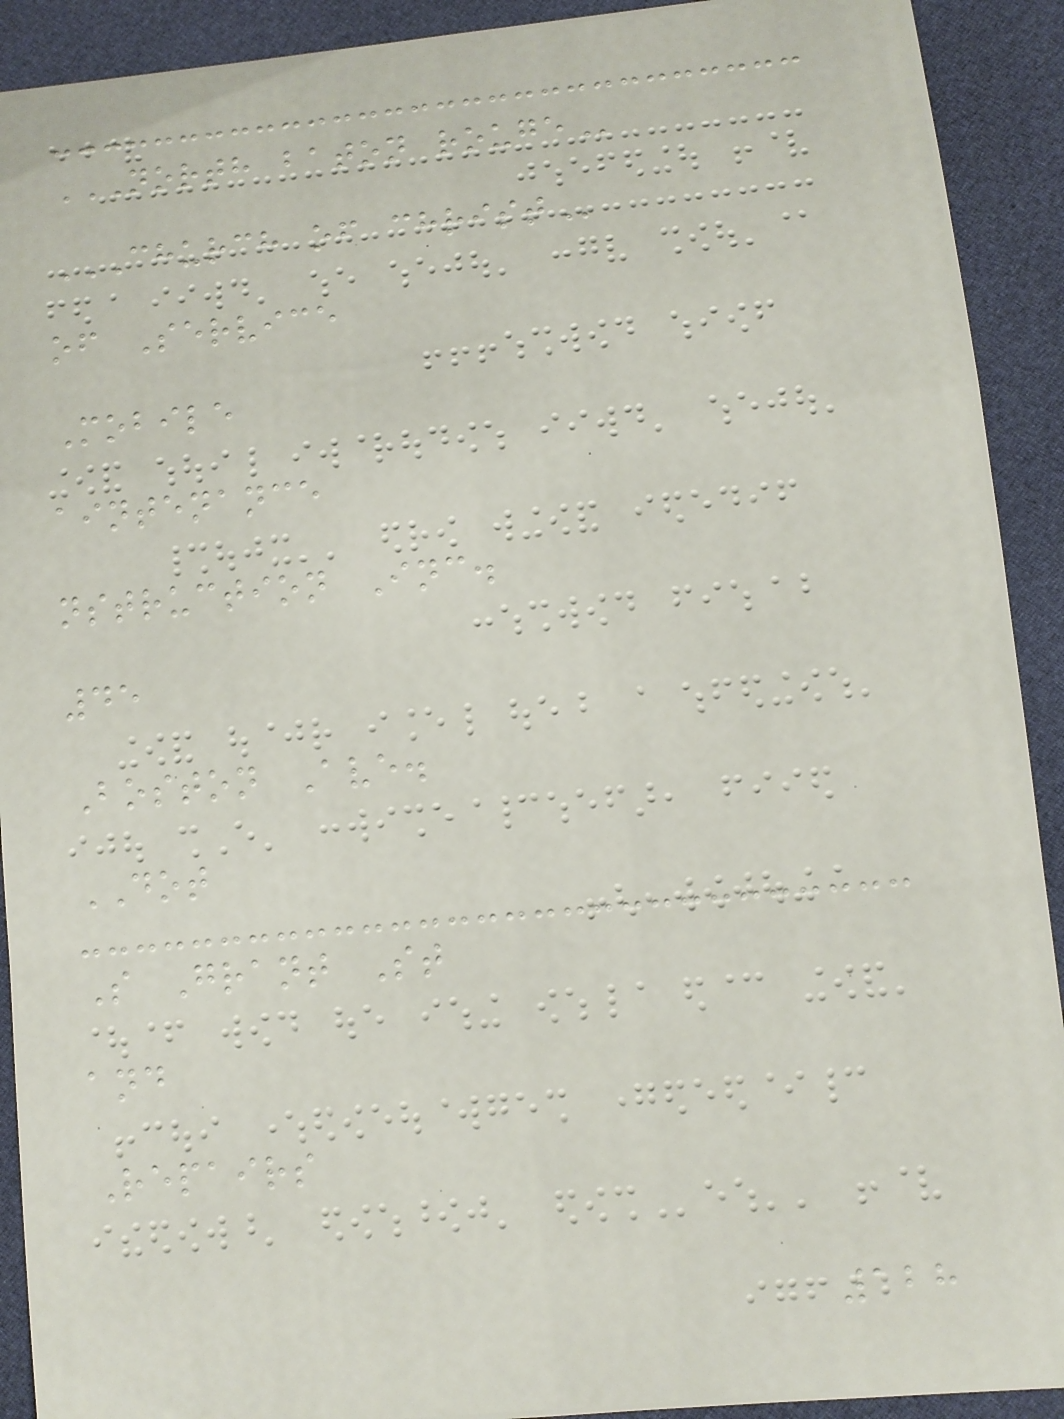NORTH BATON ROUGE
CHURCH OF CHRIST
of Service
Mobile
aintenance
nstruction Inc.
45
Boston Ave.
DOT
S Grant St
and
Repairs
128
